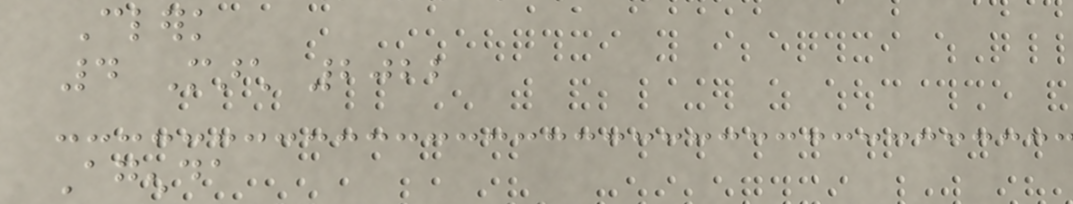Clerk
4 March 2022
Agenda
